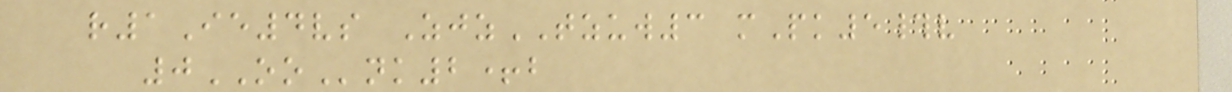r1Ie4vs ZjzTZUW3 mPk5#v
0OOnk2+b
